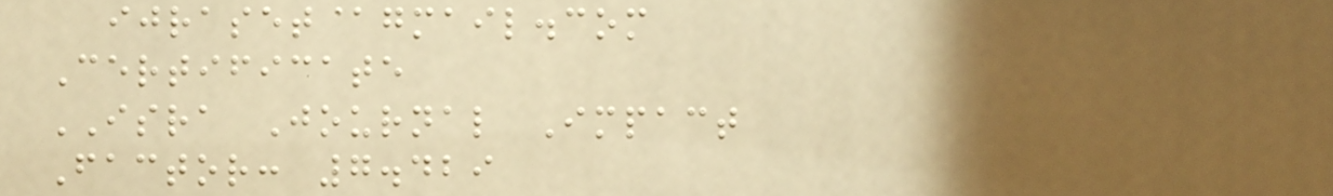ijraset@gmail.com
Certificate
ISRA Journal Impact
Factor: 7.429
